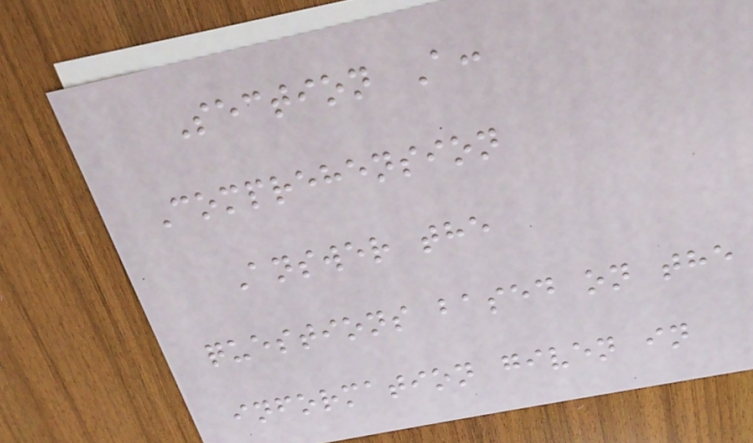Section A:
Comprehension
Answer the
questions based on the
information given in
